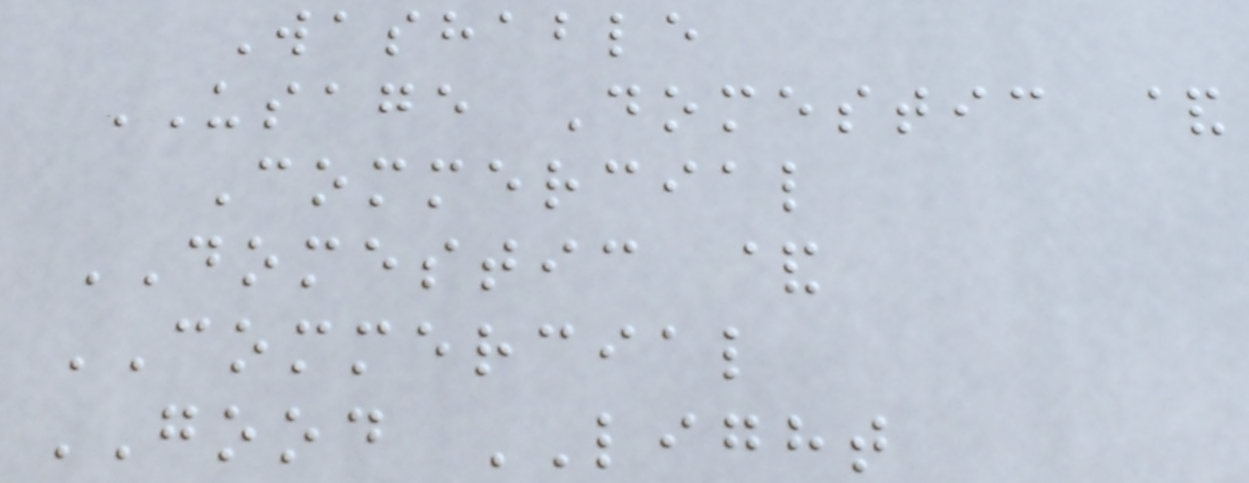Washable
USAGE Domestic &
Commercial
DOMESTIC &
COMMERCIAL
GOOD LIGHT
